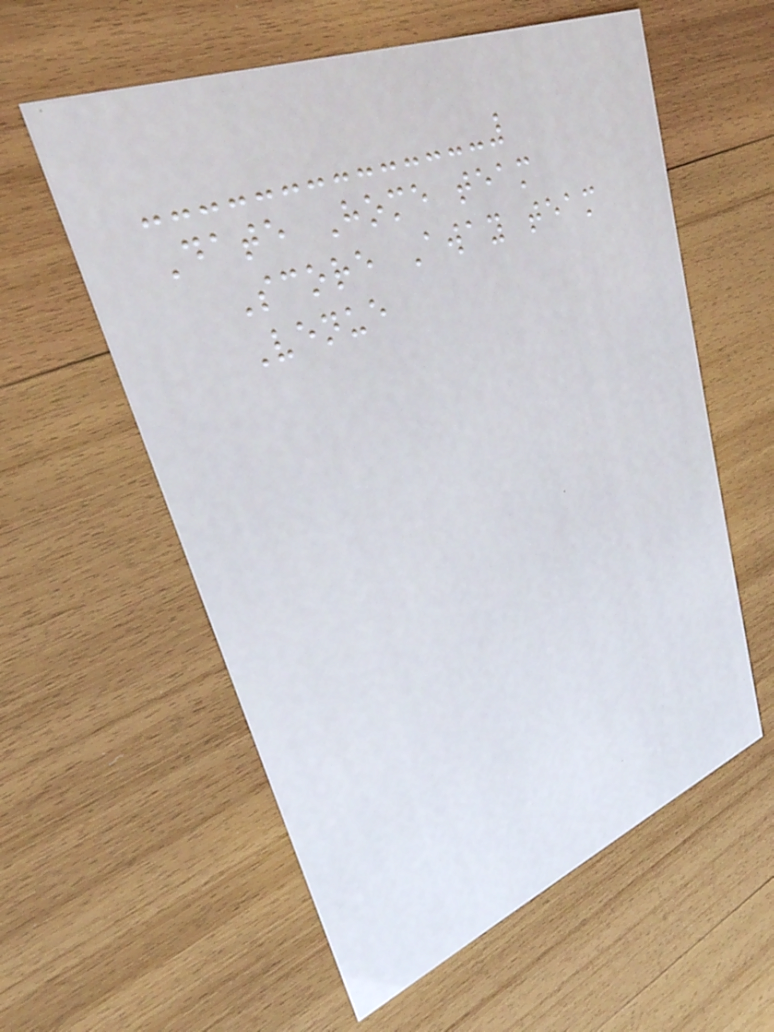Date Home team
Score Away team
Venue
